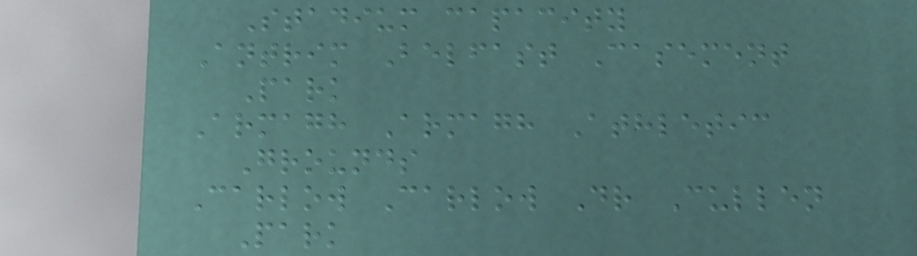Stadium capacity
Antrim Belfast Casement
Park
Armagh Armagh Athletic
Grounds
Carlow Carlow Dr Cullen
Park
